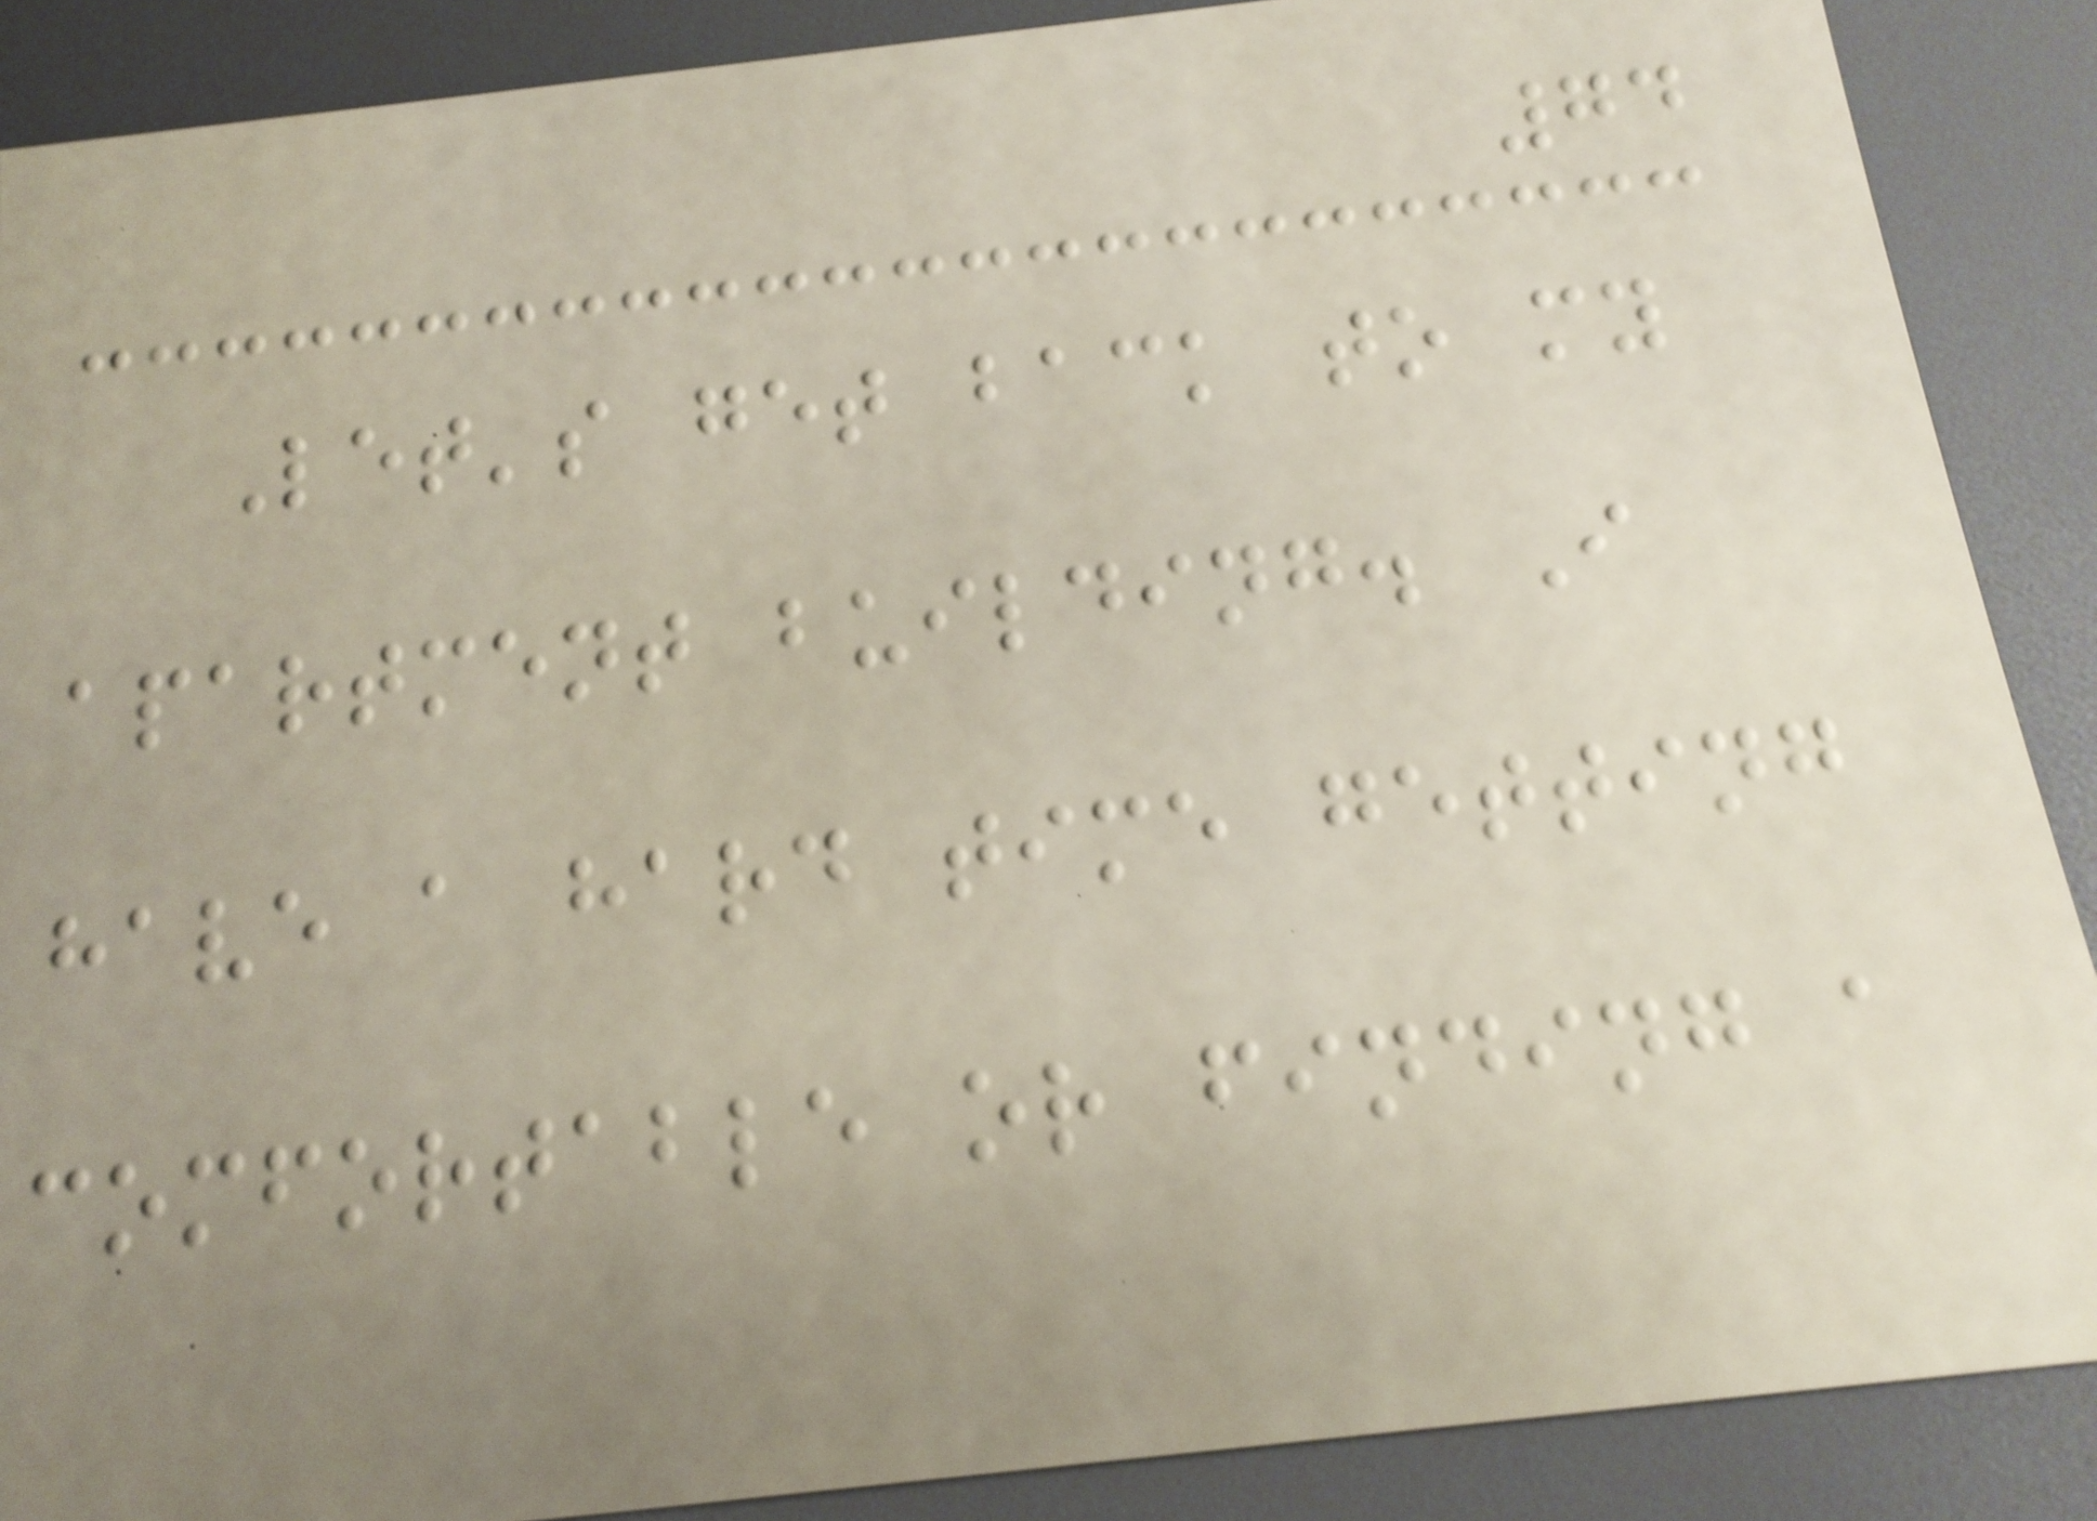74
Let's get back to my
apartment building. I
have a hard time getting
comfortable or finding a
